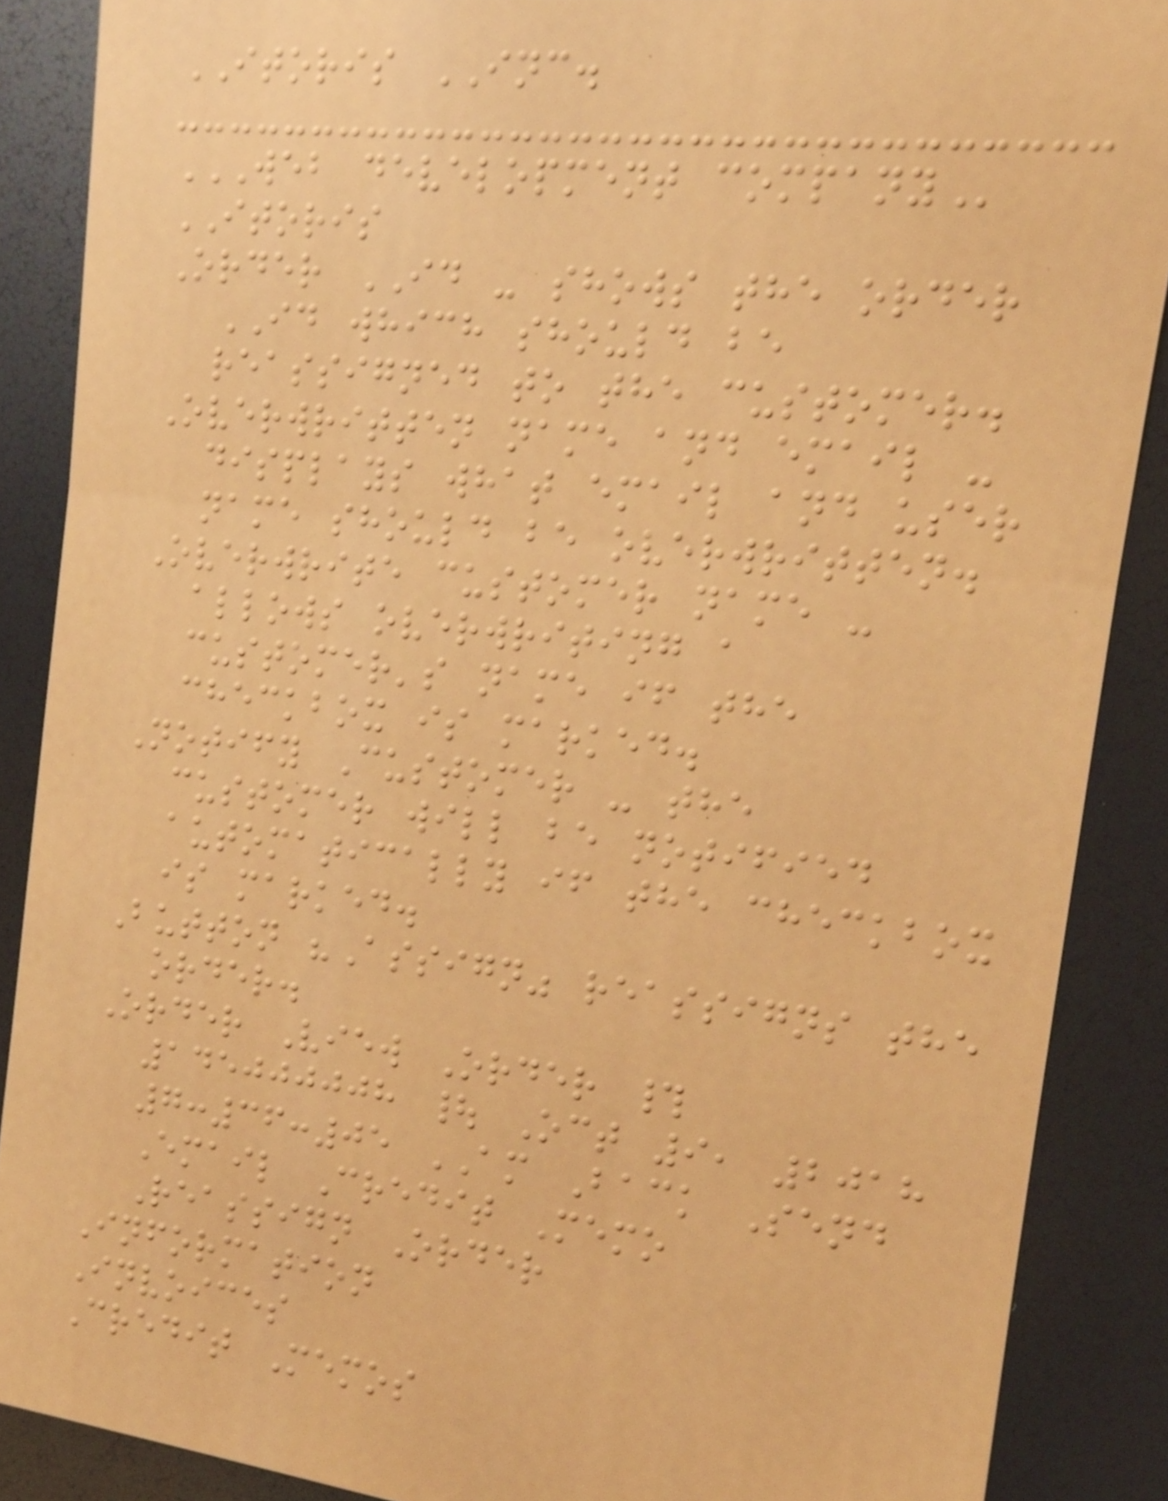ITORIS INC.
WEB DEVELOPMENT COMPANY
ITORIS
Order ID - shows the order
ID which should be
reassigned to the customer.
Overwritten name and email -
displays what email and user
name should be overwritten.
Overwrite customer name -
allows overwriting a
customer's name if the
checkbox is marked.
Notify Customer - the
customer will be notified
automatically if the checkbox
is marked.
Button "Assign" reassigns the
order.
Order View Order #
145000008 | Oct 9, 2018
7:36:05 AM Back Send
Email Credit Memo
Reassign Order
Information
Invoices
Credit Memos
